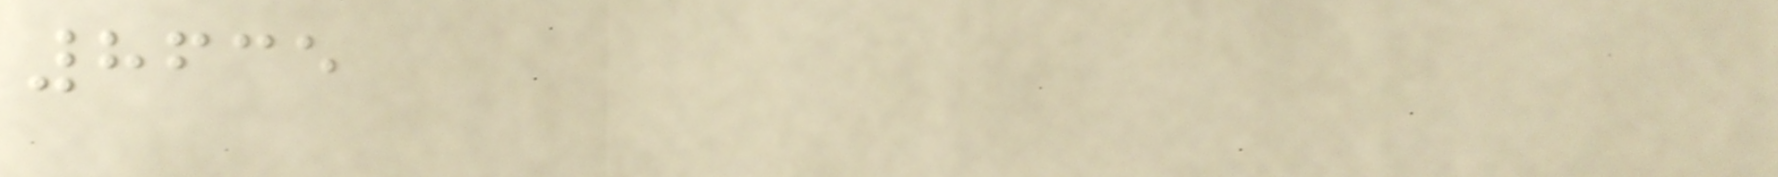8635
